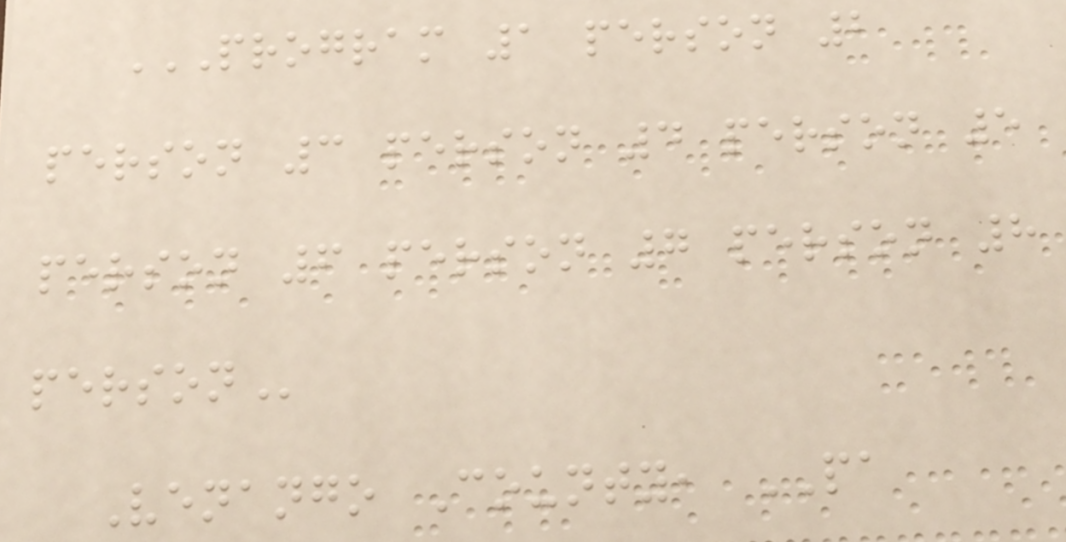PROGRAM 1 PERSON 2
PERSON 3 PERSON 4 PERSON 5
PERSON 6 PERSON 7 PERSON 8
PERSON
Venango County, PA
